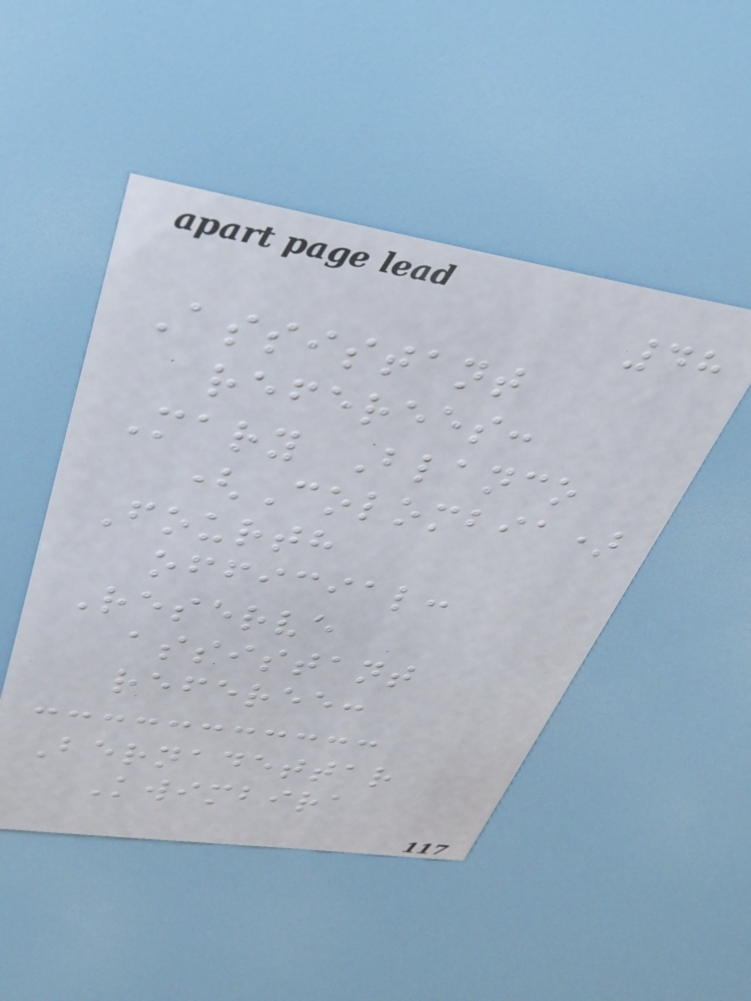48
Assistant
referees:
Mary Blanco
(Colombia)
Fourth
official:
Reserve
assistant
referee:
Bernadettar
Kwimbira
